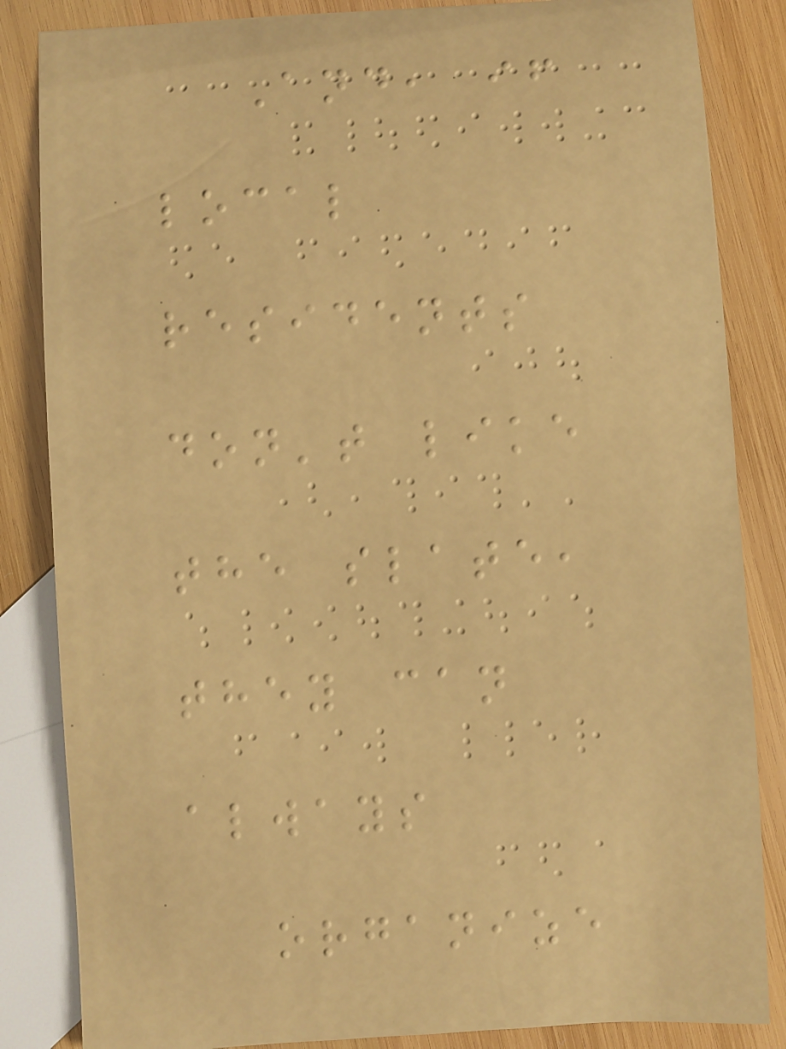And, if
local
residents
don't like
the slate,
they can
always
organize
